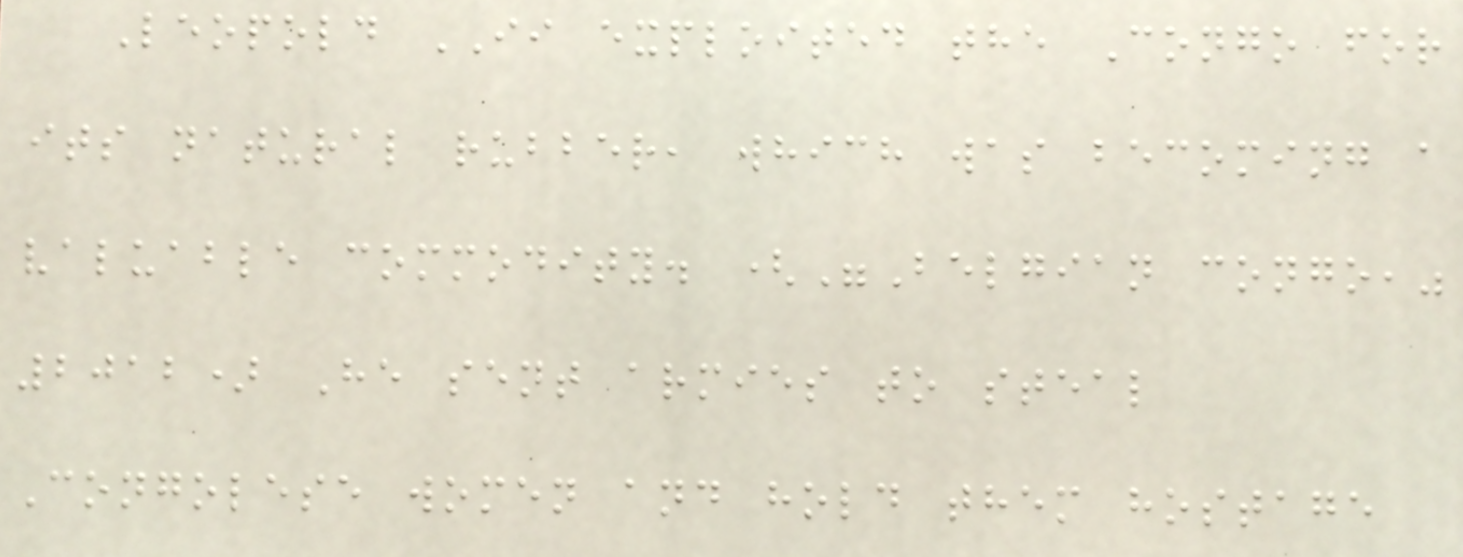Leopold II exploited the Congo for
its natural rubber, which was becoming a
valuable commodity. ("Belgian congo,"
2012) He sent armies to steal
Congolese women and hold them hostage
